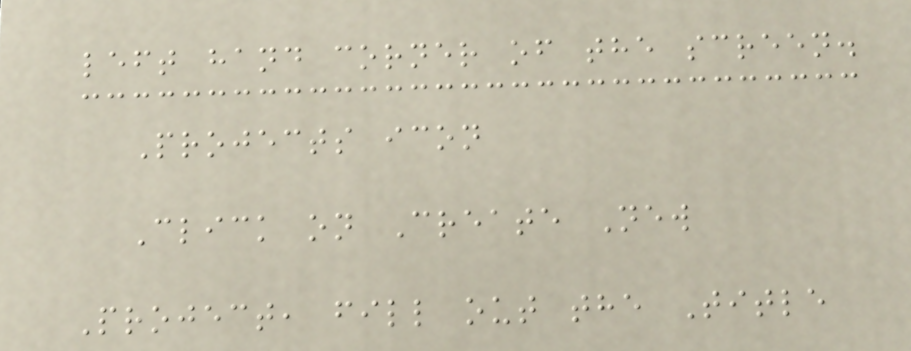left hand corner of the screen.
Projects icon
Click on Create New
Project, fill out the Title
